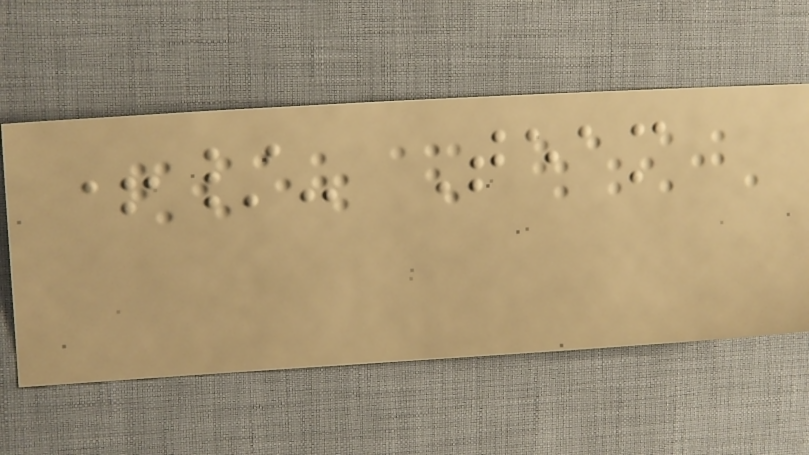+/- Team
